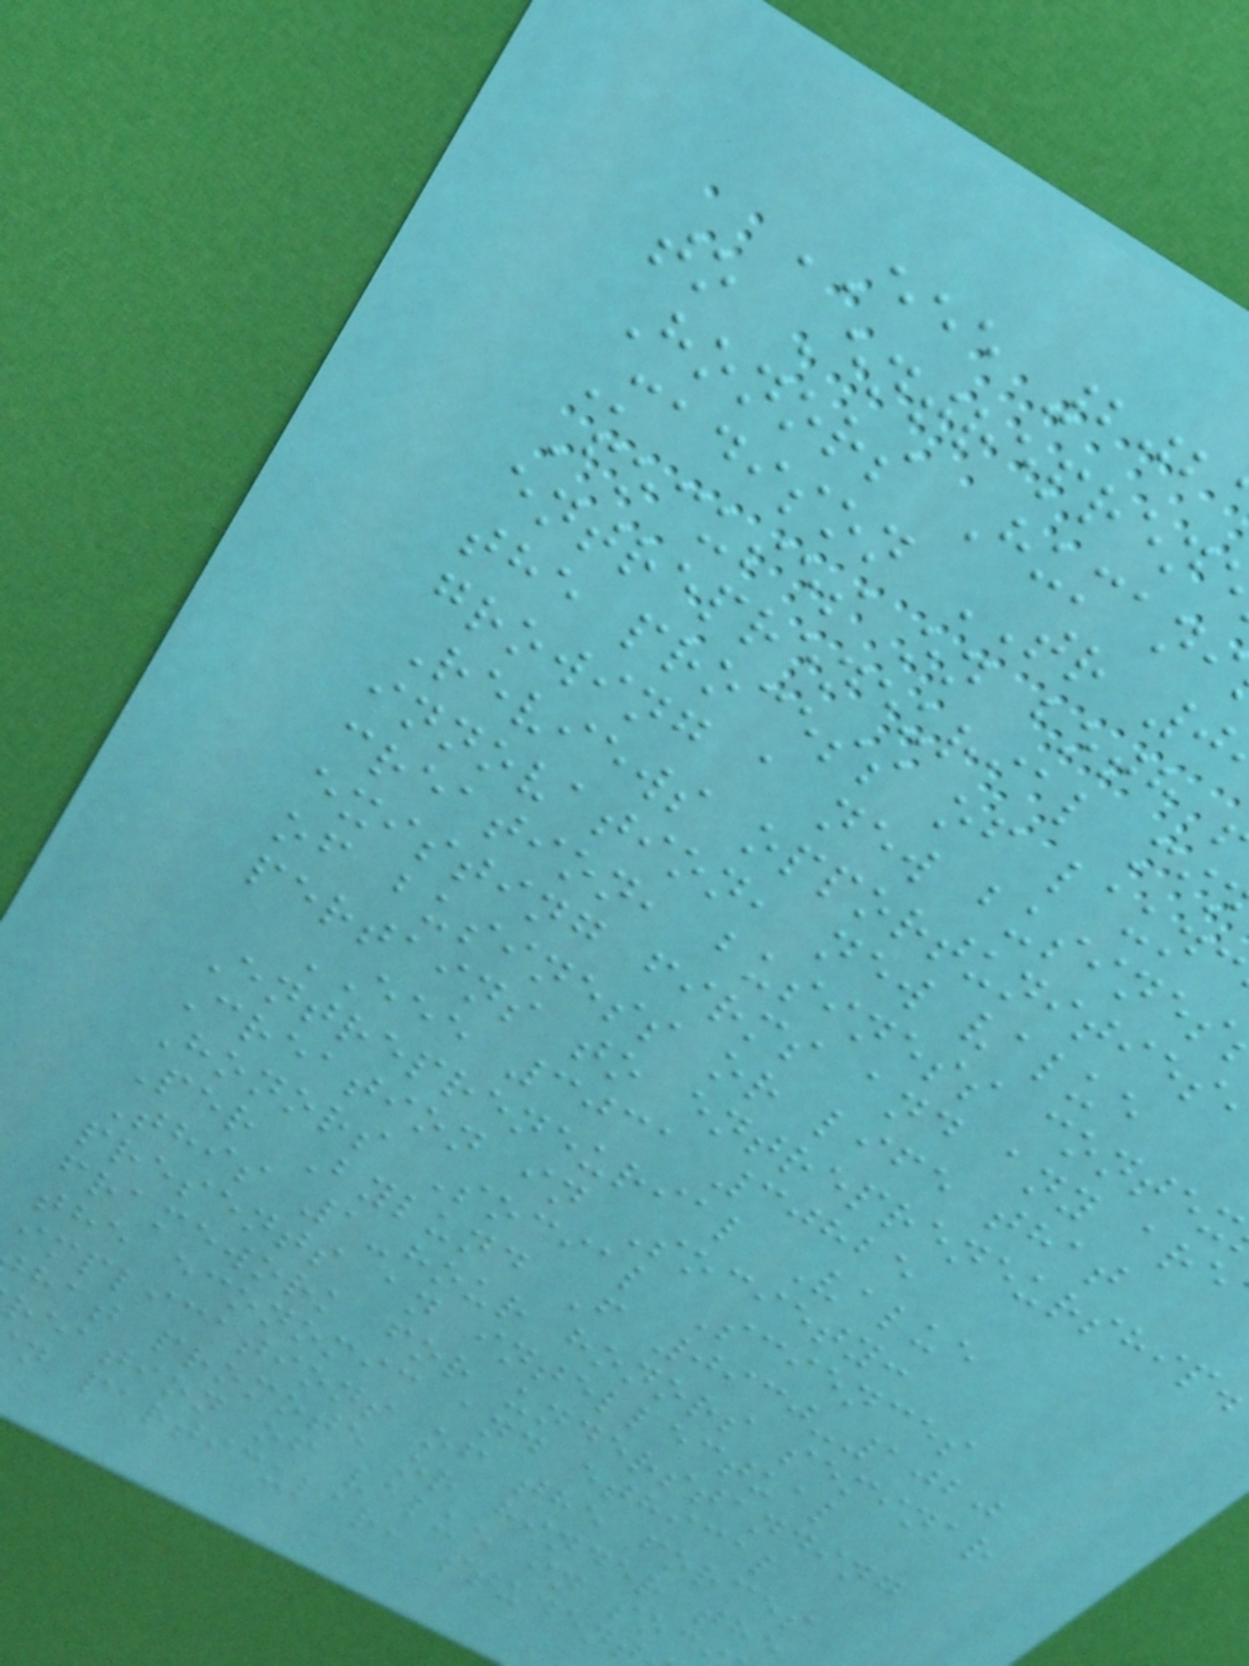EEE 202
to Entrepren
Honors Humani
Madison TR 0
Focuses on both
entrepreneurial mi
the process of launc
growing a new busines
Reviews opportunities
innovation, new value
creation, business contex
existing firms and any are
of business or life that
pertains to entrepreneurship
EEE 3031 30825
Entrepreneurial Value
Creation in Society:
Honors Social Sciences
Per Bylund F 0930-1020
This 1-hour honors seminar
presents an intellectual
framework for understanding
the economic and ethical
implications of the forces
hat promote or hinder the
reation of value in soc
n particular, student
